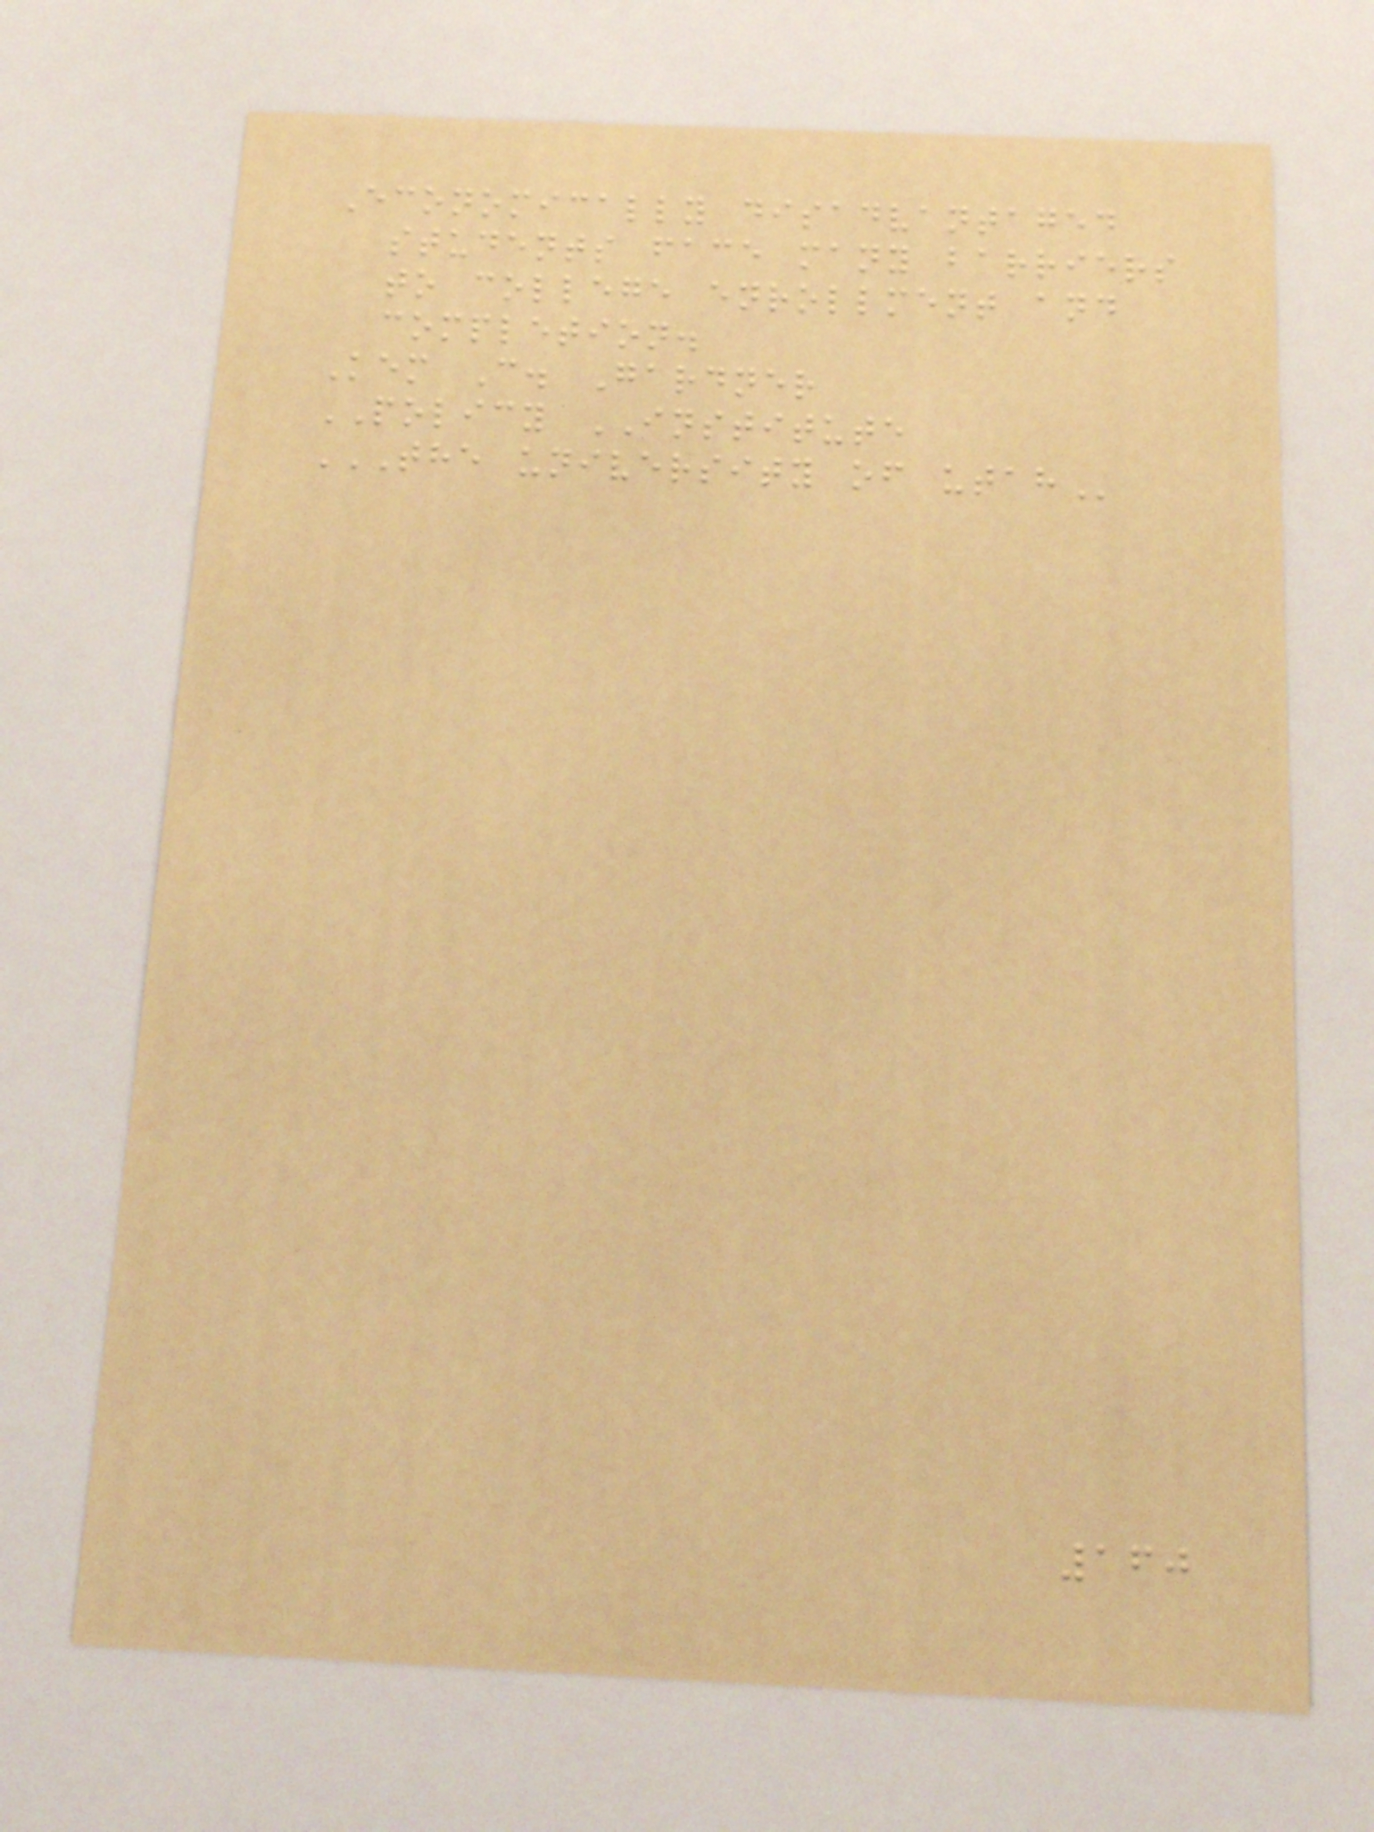Economically disadvantaged
students face many barriers
to college enrollment and
completion.
Kem C. Gardner
POLICY INSTITUTE
THE UNIVERSITY OF UTAH
160
